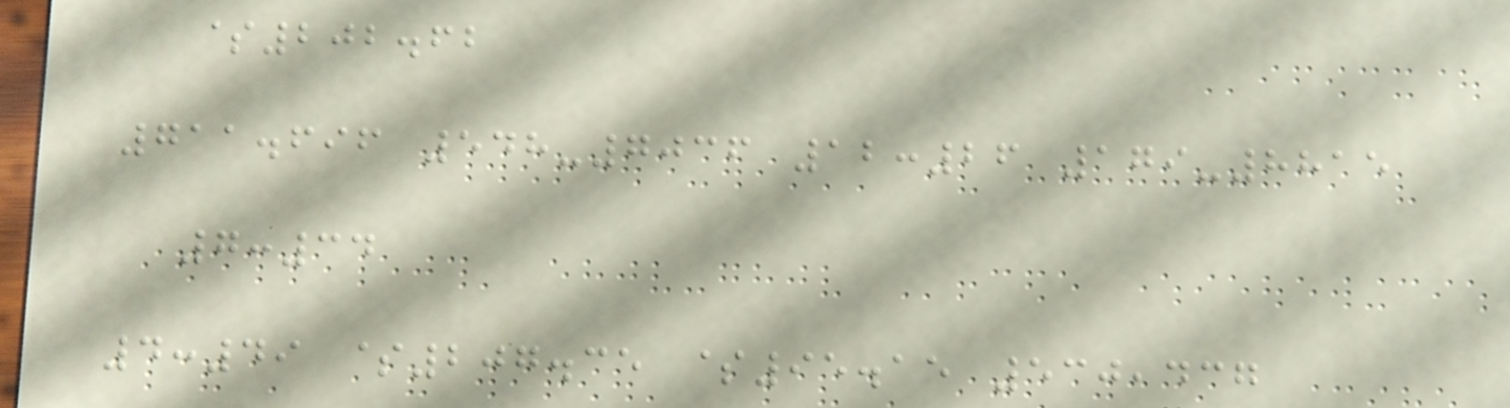$202.62
711.696 548-7036 12:26 179-8815
7:34
4:49 $207.35 $95.15 530,437
